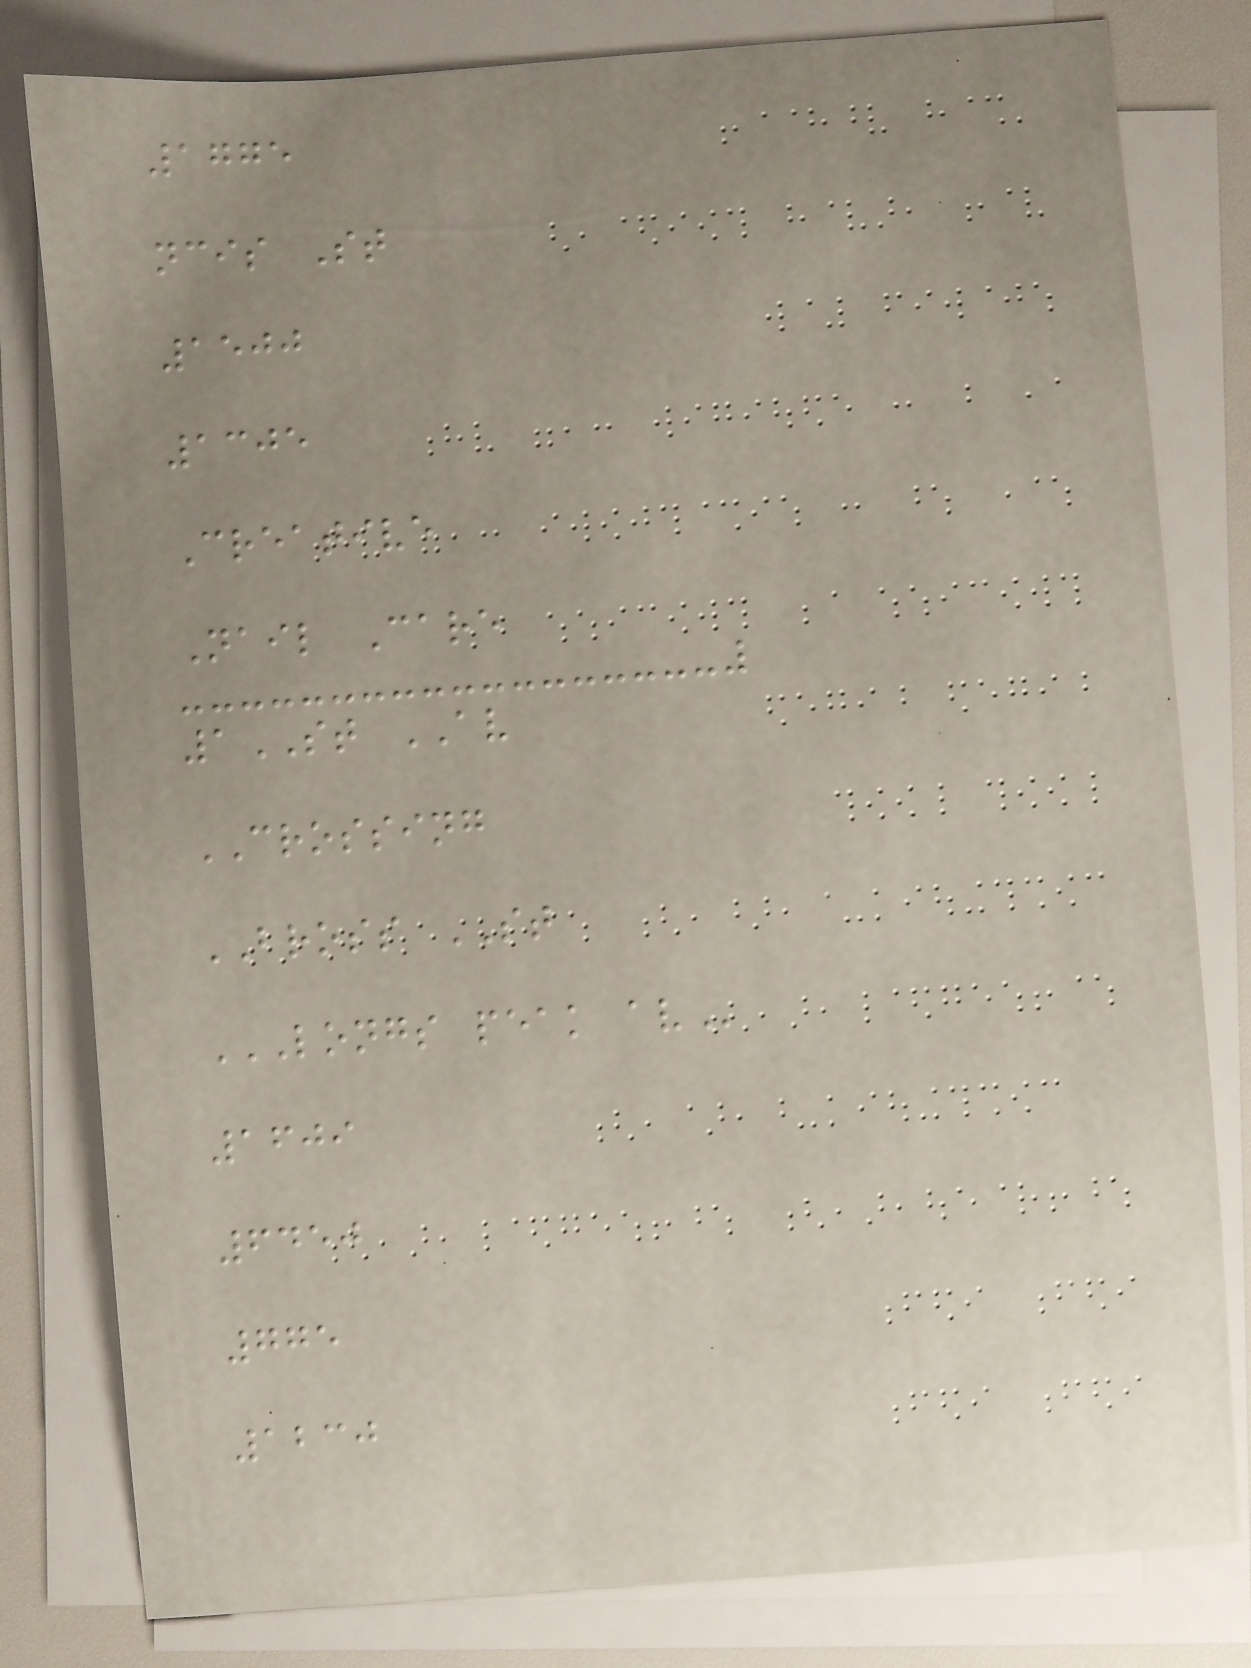1775
ncis St
1500
1305
Creative
Nail Care
1ST AV
CROSSING
BROSS ST
LONGS PEAK AV
1609
6450
775
1230
